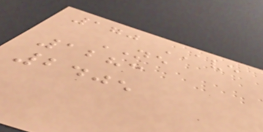170 AVE
NE
1283
2405
